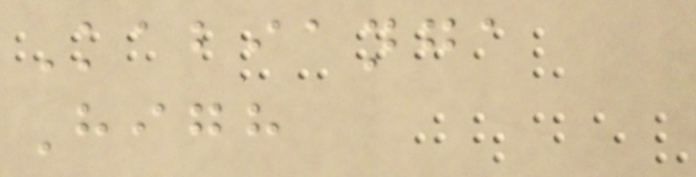Kabianga
High
